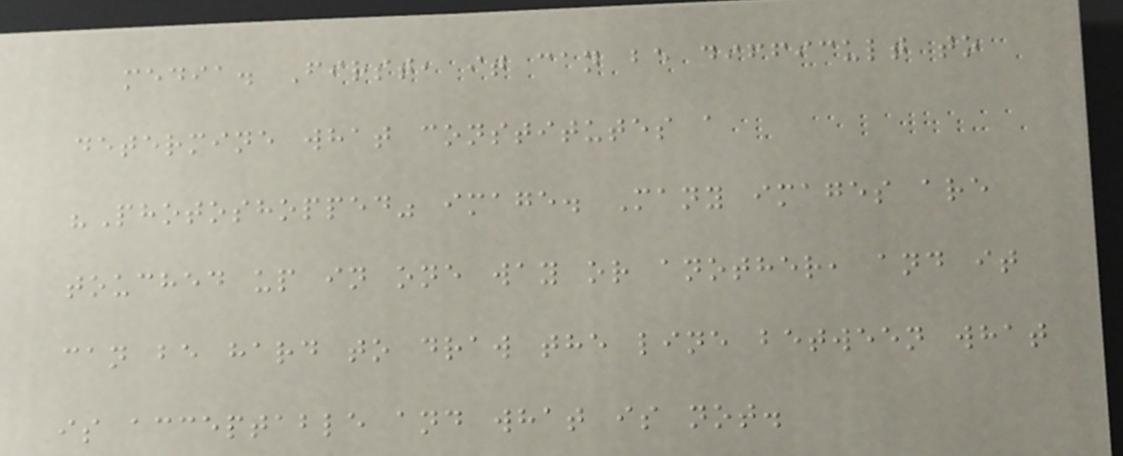media. First, it can be difficult to
determine what constitutes a
"Photoshopped" image. Many images are
touched up in one way or another, and it
can be hard to draw the line between what
is acceptable and what is not.
